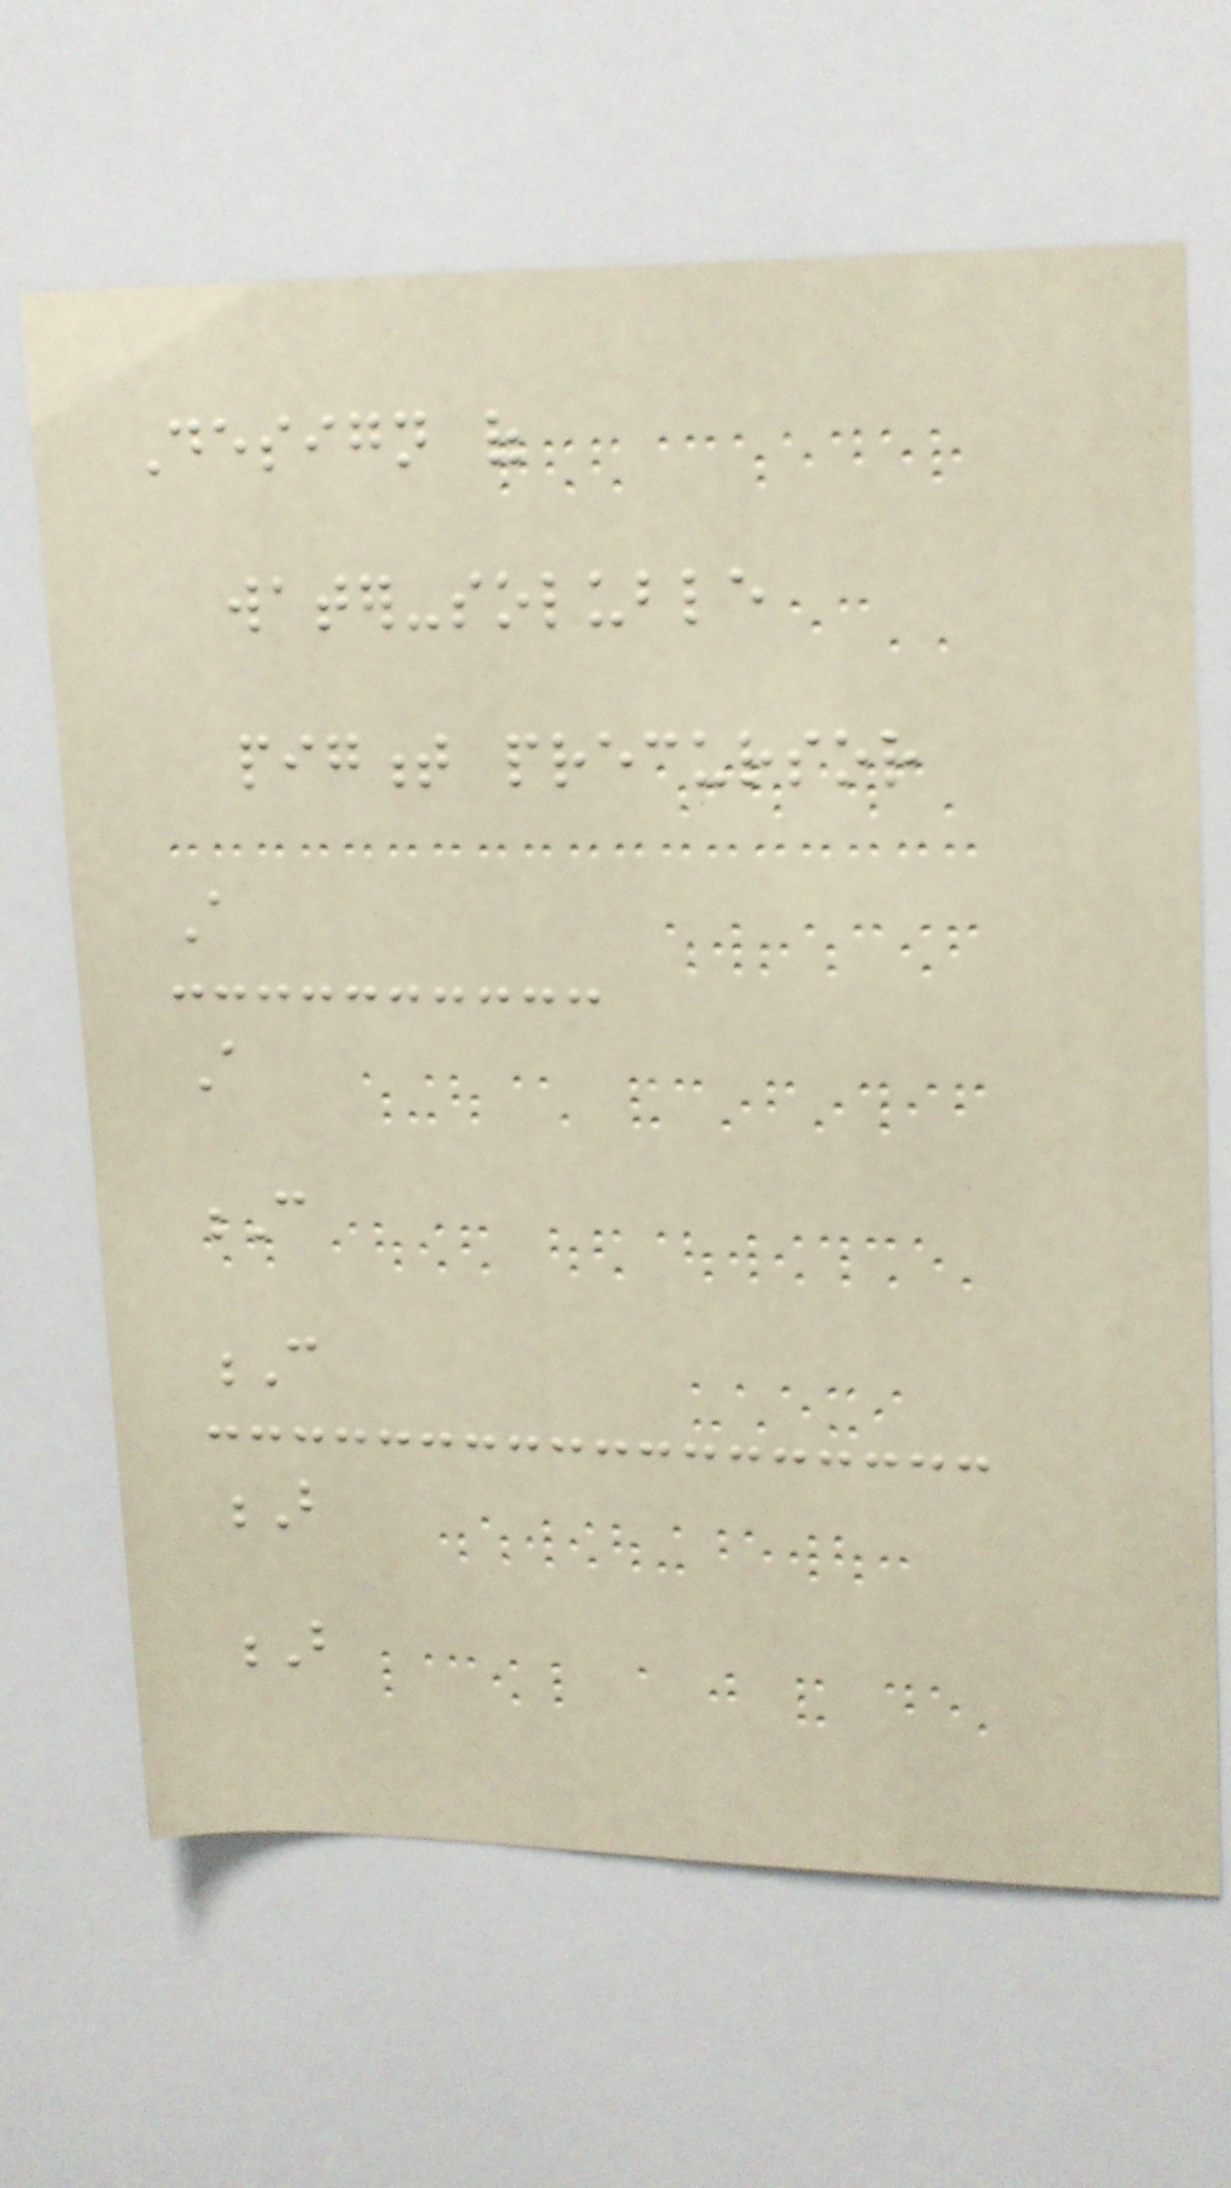Design of
water-soluble
pigment precursor
A
A
C
C
B
B
